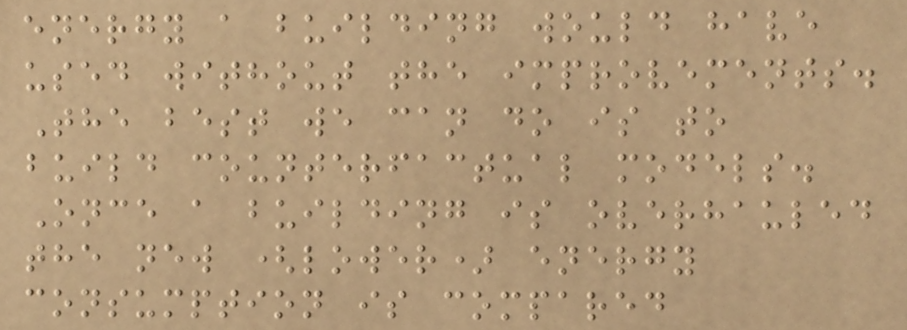energy a building would have
used without the improvements.
The best we can do is to
build counterfactual models.
Once a building is overhauled
the new (lower) energy
consumption is compared
